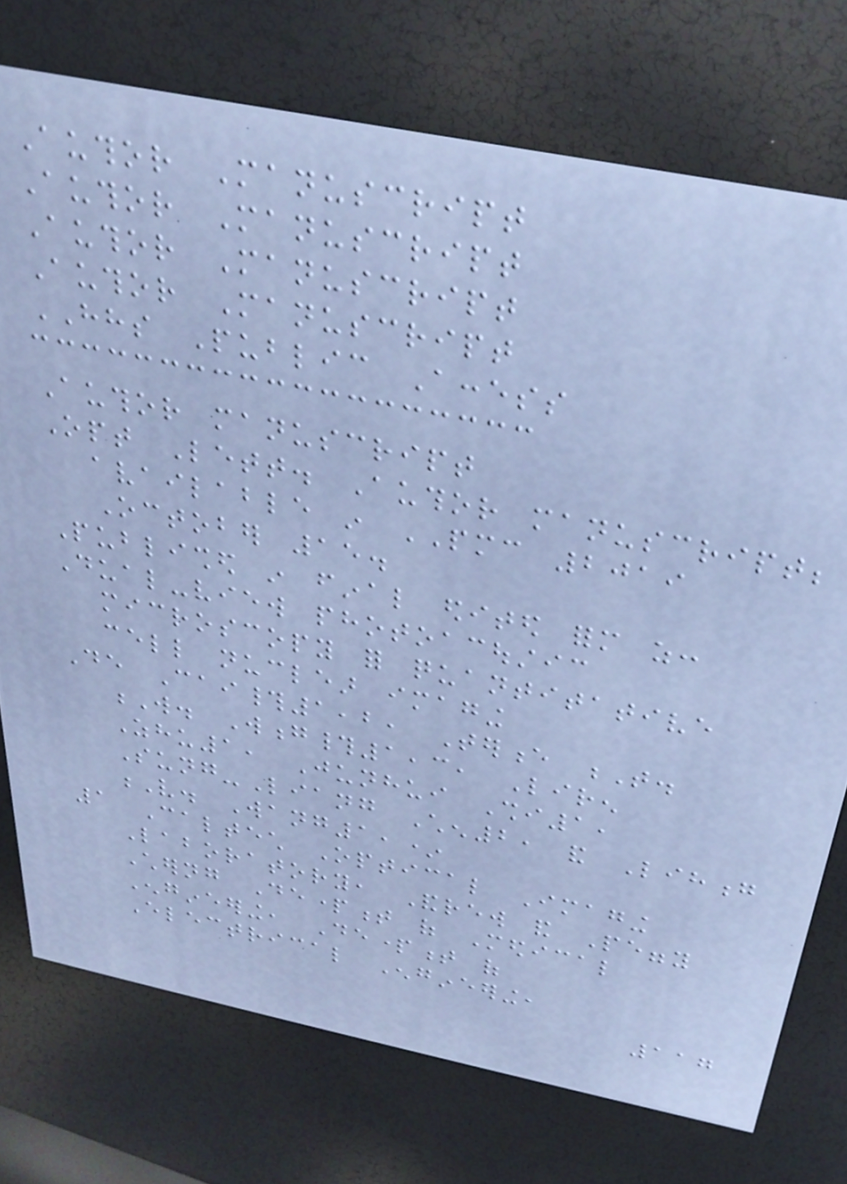Author Manuscript
Author Manuscript
Author Manuscript
Author Manuscript
HHS Public Access
Author manuscript
Opt Lett. Author manuscript;
available in PMC 2019
October 15.
Published in final edited form as:
Dual-view photoacoustic
microscopy for quantitative
cell nuclear imaging
De Cai#1,2, Terence T.
W. Wong#1,3, Liren
Zhu1, Junhui Shi1,
Sung-Liang Chen2, and Lihong
V. Wang1,*
1 Caltech Optical Imaging
Laboratory, Andrew and Peggy
Cherng Department of Medical
Engineering, Department of
Electrical Engineering,
117
